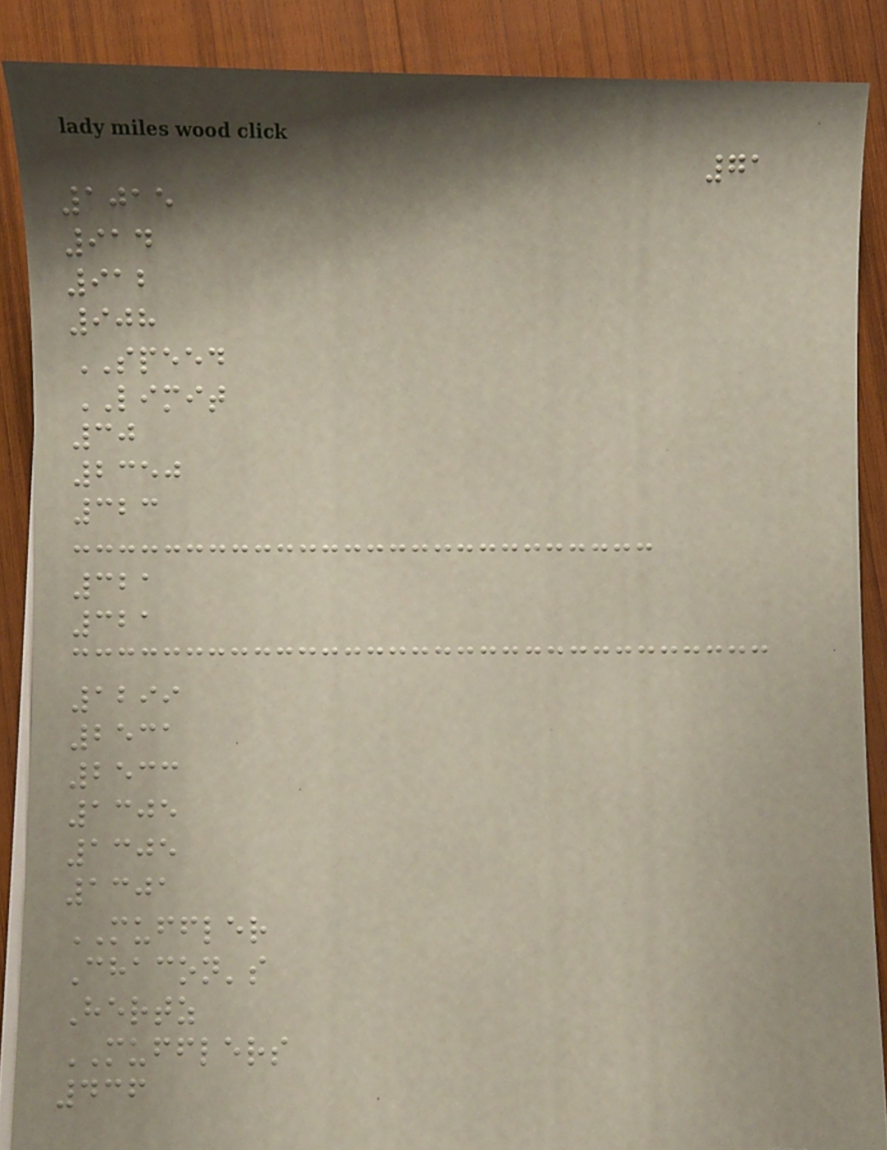71
1015
914
912
908
SPEED
LIMIT
30
2350
323
321
321
1299
2531
2533
1305
1305
1301
MUFFLER
Chacon's
Hertz
MUFFLERS
436
